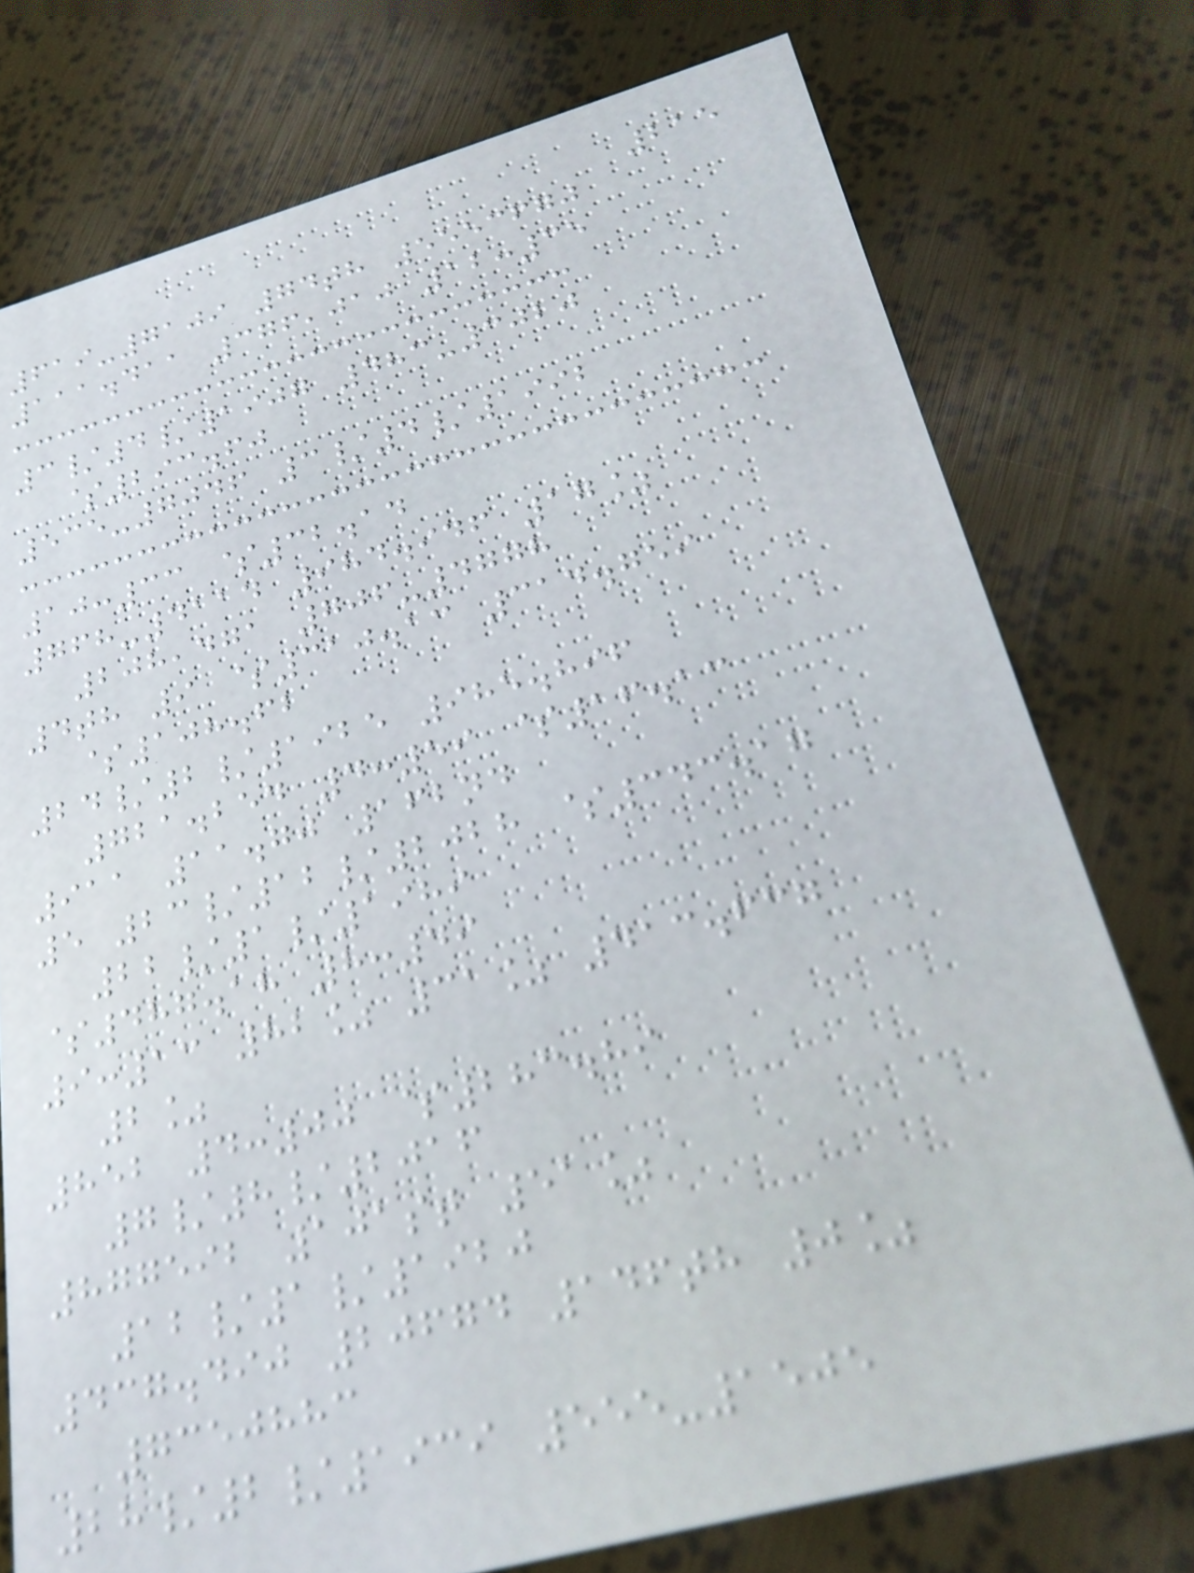215
619-7109 74th 5553670
111.411 376,010 12:35
3/4/1907 483-3020
$293.60
535-7046 3/4/1992
10:33 $32.14
768-4114 984.946 17%
208,471 706-4778
4th 9 $310.13 314.759
$108.62
24/2/1925 985.896
721.254 4:59 $16.13
911 11.70 162nd
5 23/12/2028 $343.17
22/1/1989
$487.18 8:49
9:13 82% 31% 413.637
2%
852 4:00 $283.89
7/8/2016
877592 101st 51%
12/1/1920
437.490 20674 146th 0%
7350883
28/2/1939 555-1505
